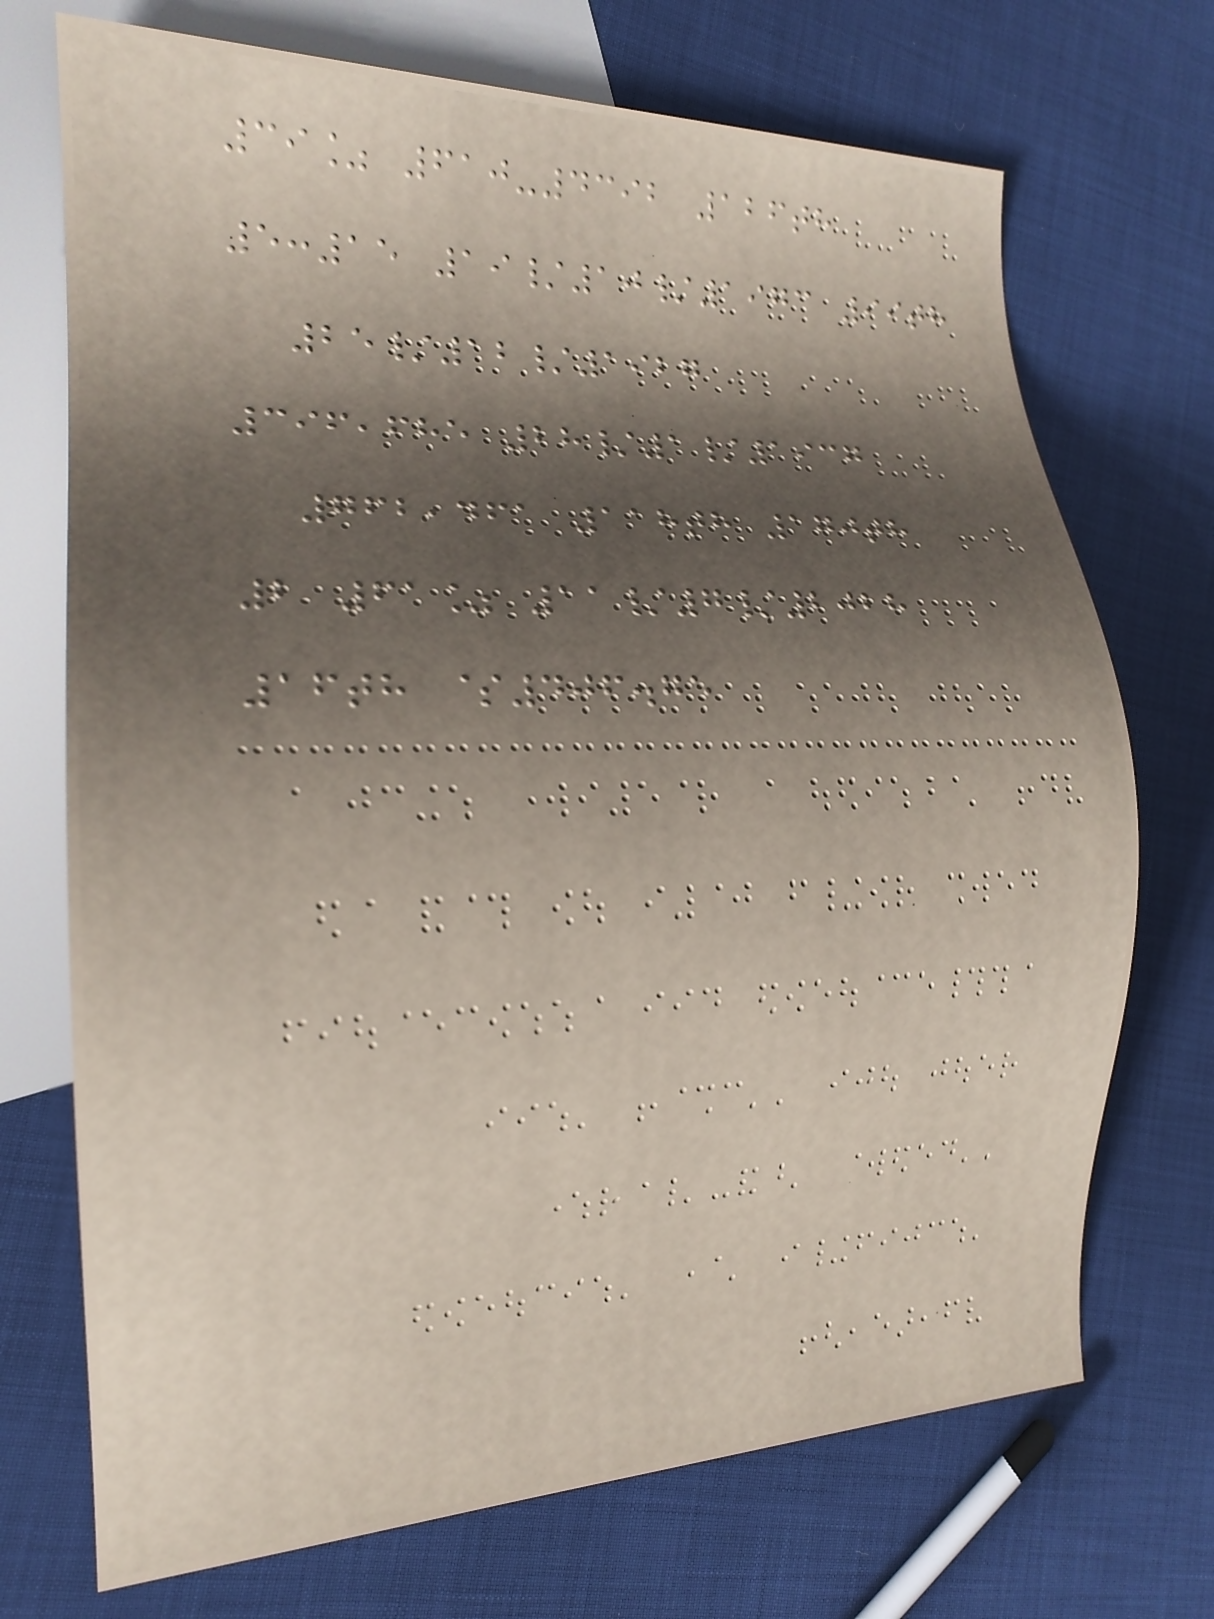39% 610-4392 126th
5:15 19/10/1973 99th
25/12/1927
396,685 28/1/1937
762,461 118th 170th
2 61% 11/7/2028
16th $406.75
